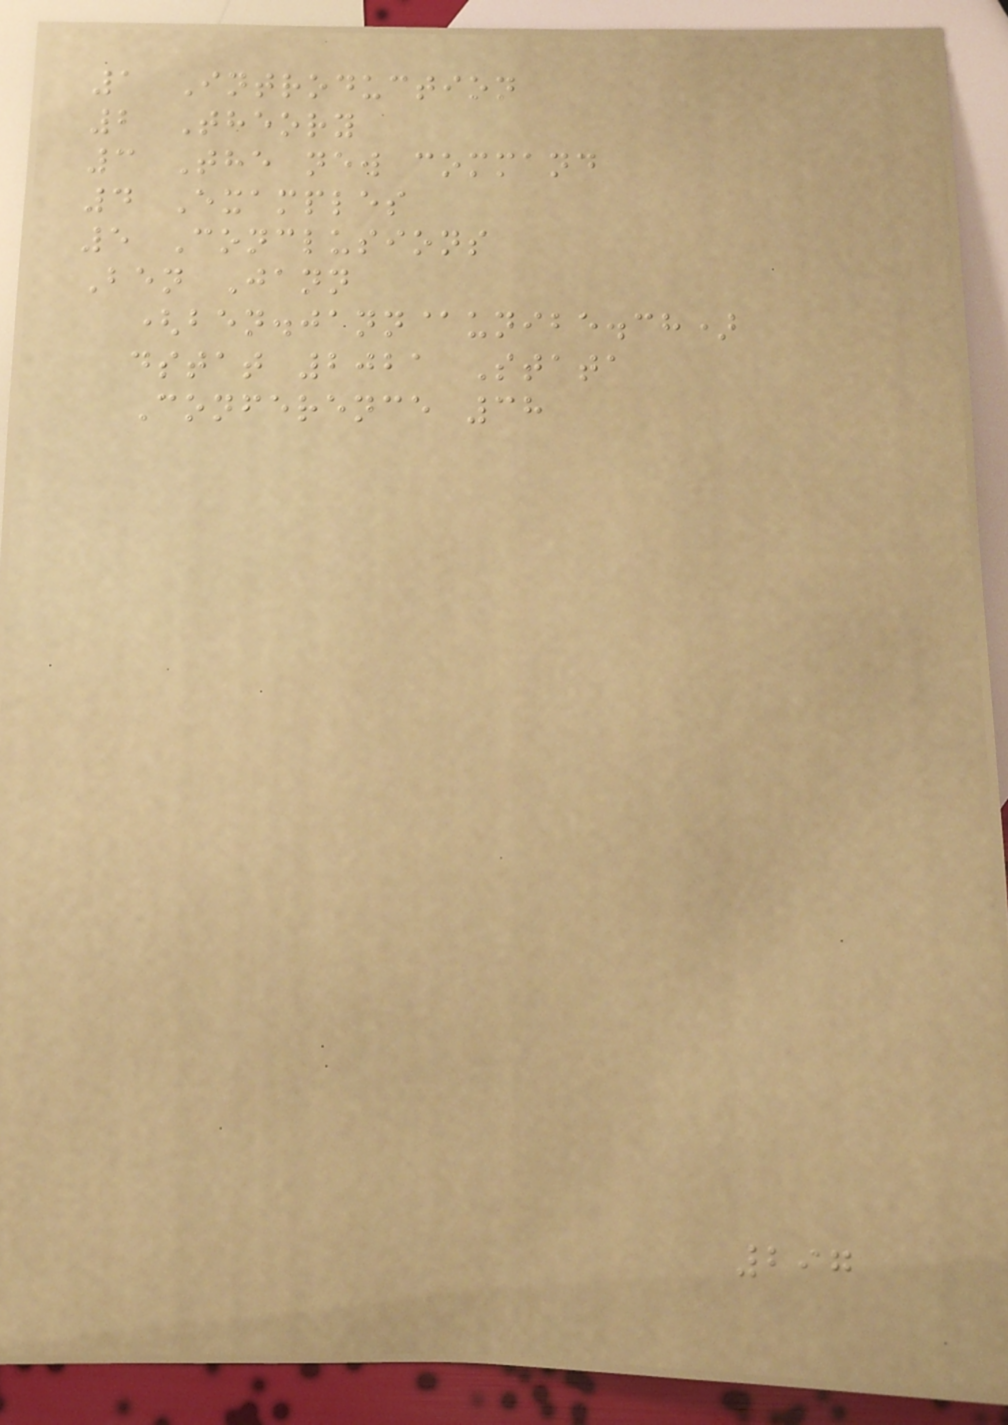1 Introduction
2 Theory
3 The new command
4 Examples
5 Conclusions
Ben Jann
(ben.jann@unibe.ch)
dstat 2021 Stata
Conference 38
297
